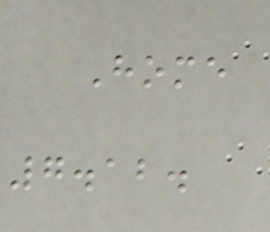Home
7.12.
